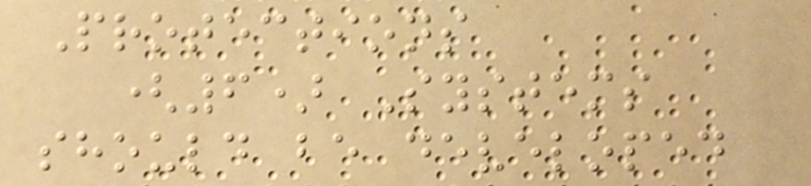Protections
(6) Systems
should be developed
